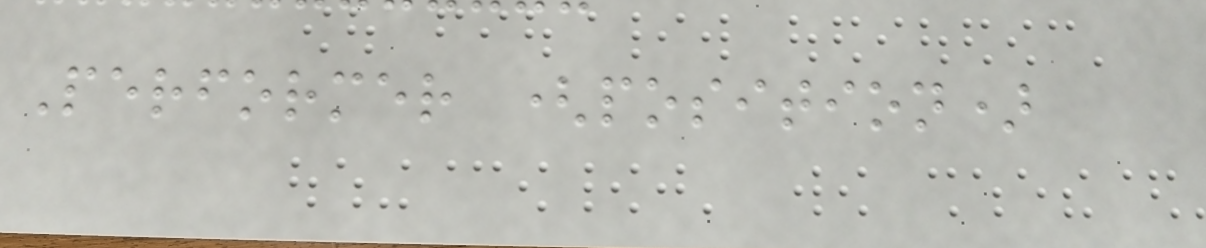Performer (position)
